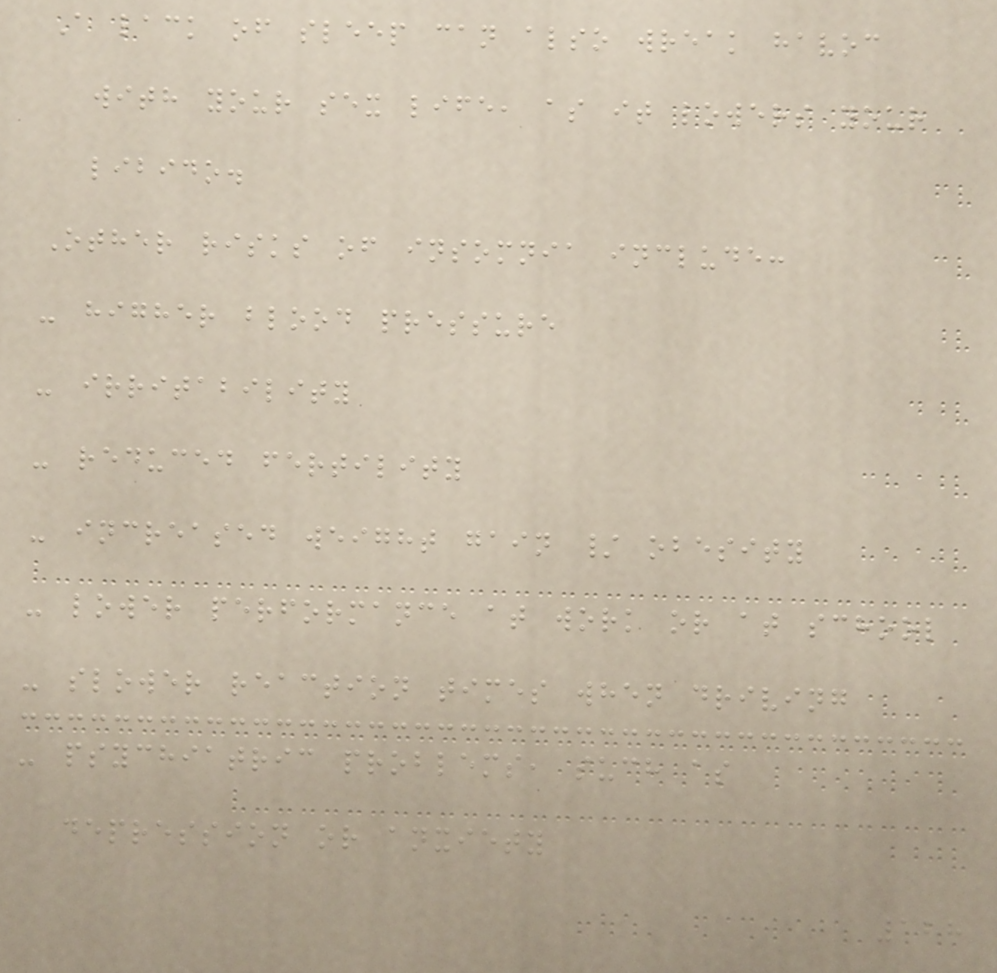A lack of sleep can also wreak havoc
with your sex life, as it lowers your
libido.
Other risks of insomnia include:
- higher blood pressure
- irritability
- reduced fertility
- increased weight gain / obesity
- lower performance at work or at school
- slower reaction times when driving
- psychiatric problems, such as
depression or anxiety
128
